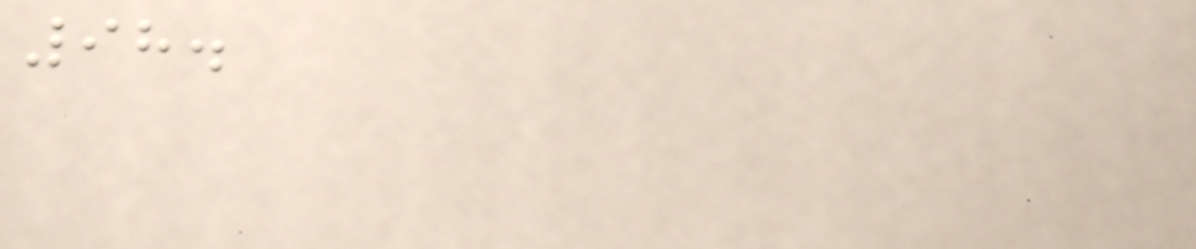98.
